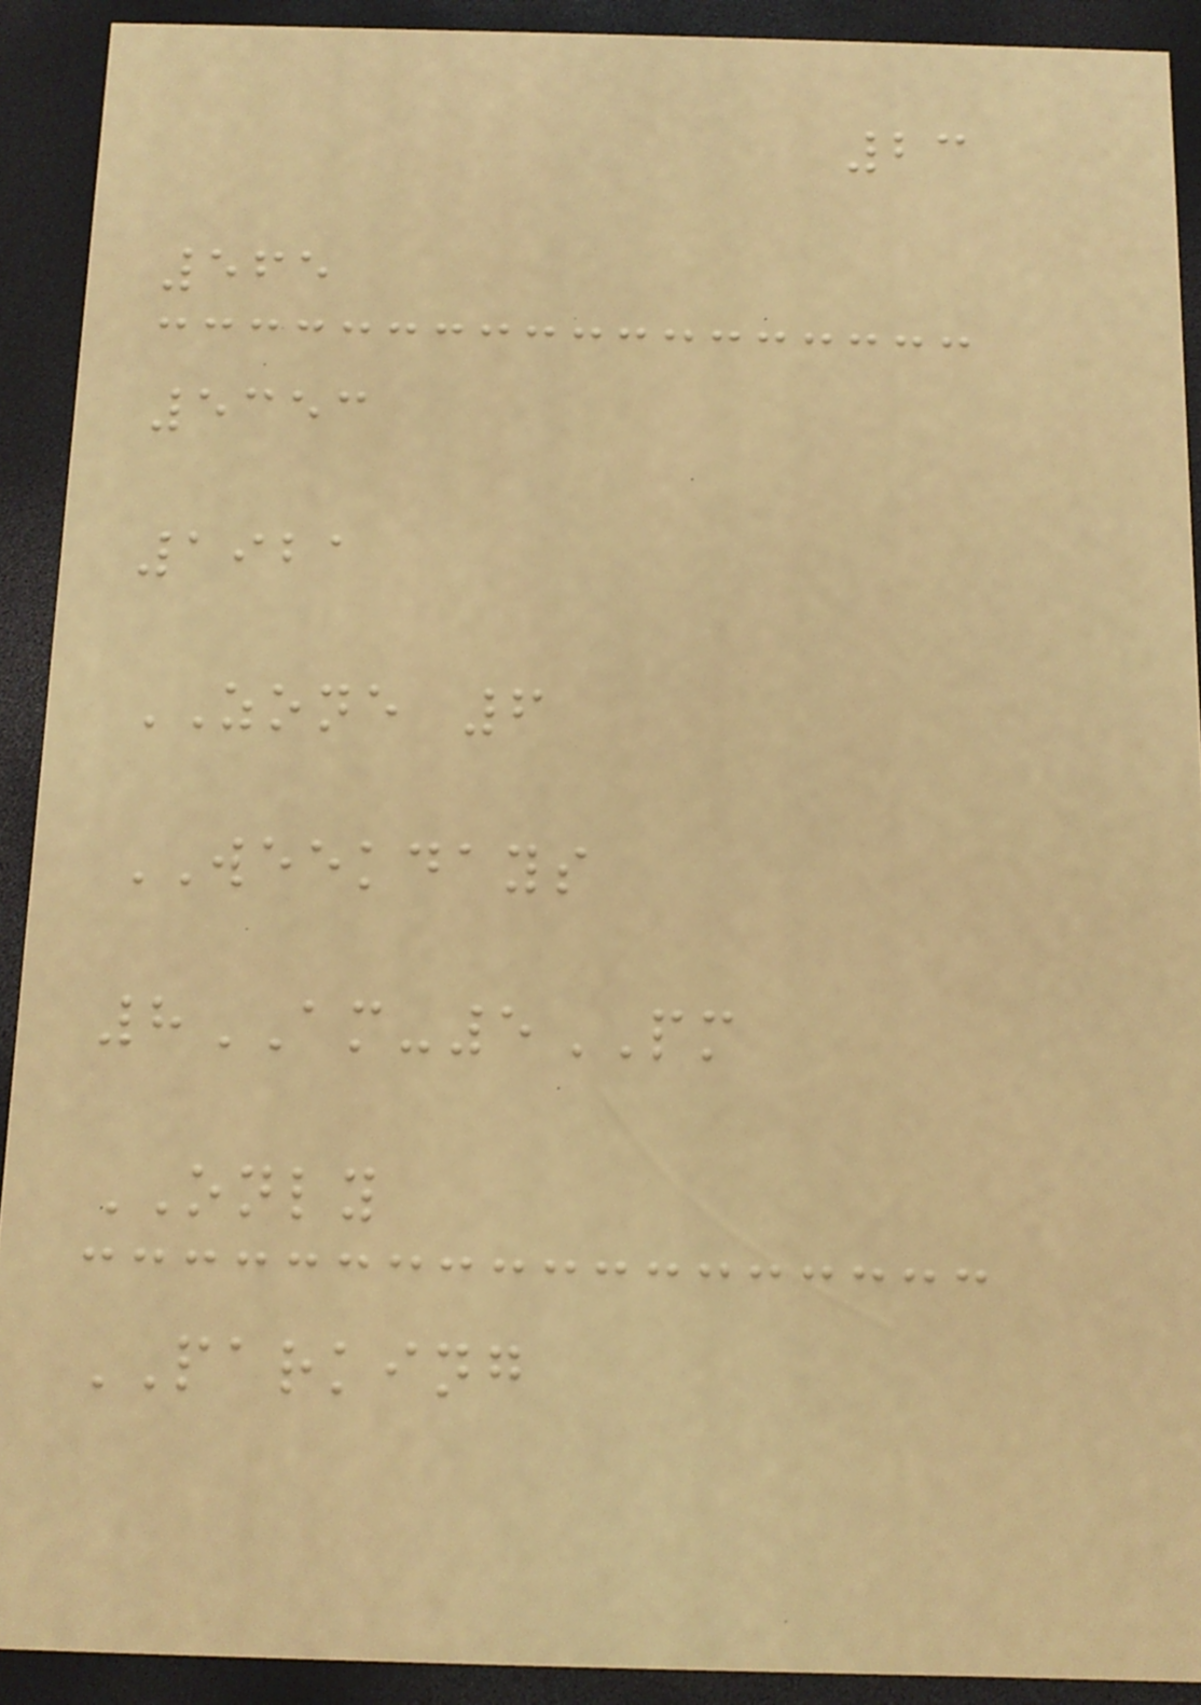23
565
5353
1921
ZONE 6
WEEKDAYS
8AM-5PM
ONLY
PARKING
